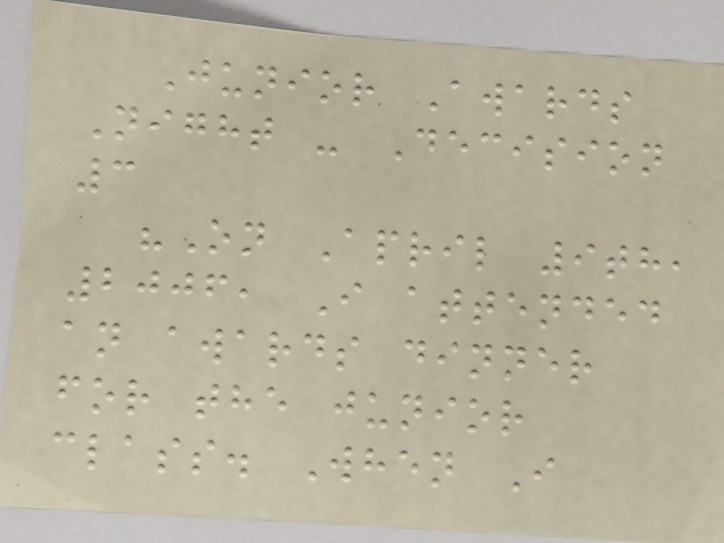Junior Awards
Night - Decision
3
"On April 9th,
2006, I attended
an awards dinner
for the junior
class. When I
